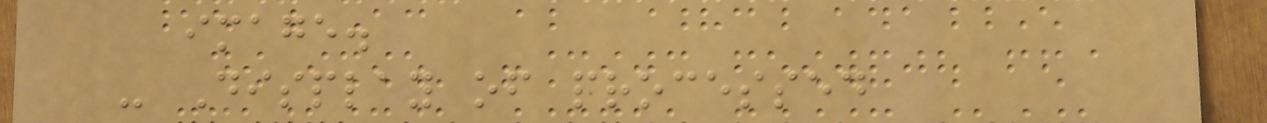image.
- Display of processed
